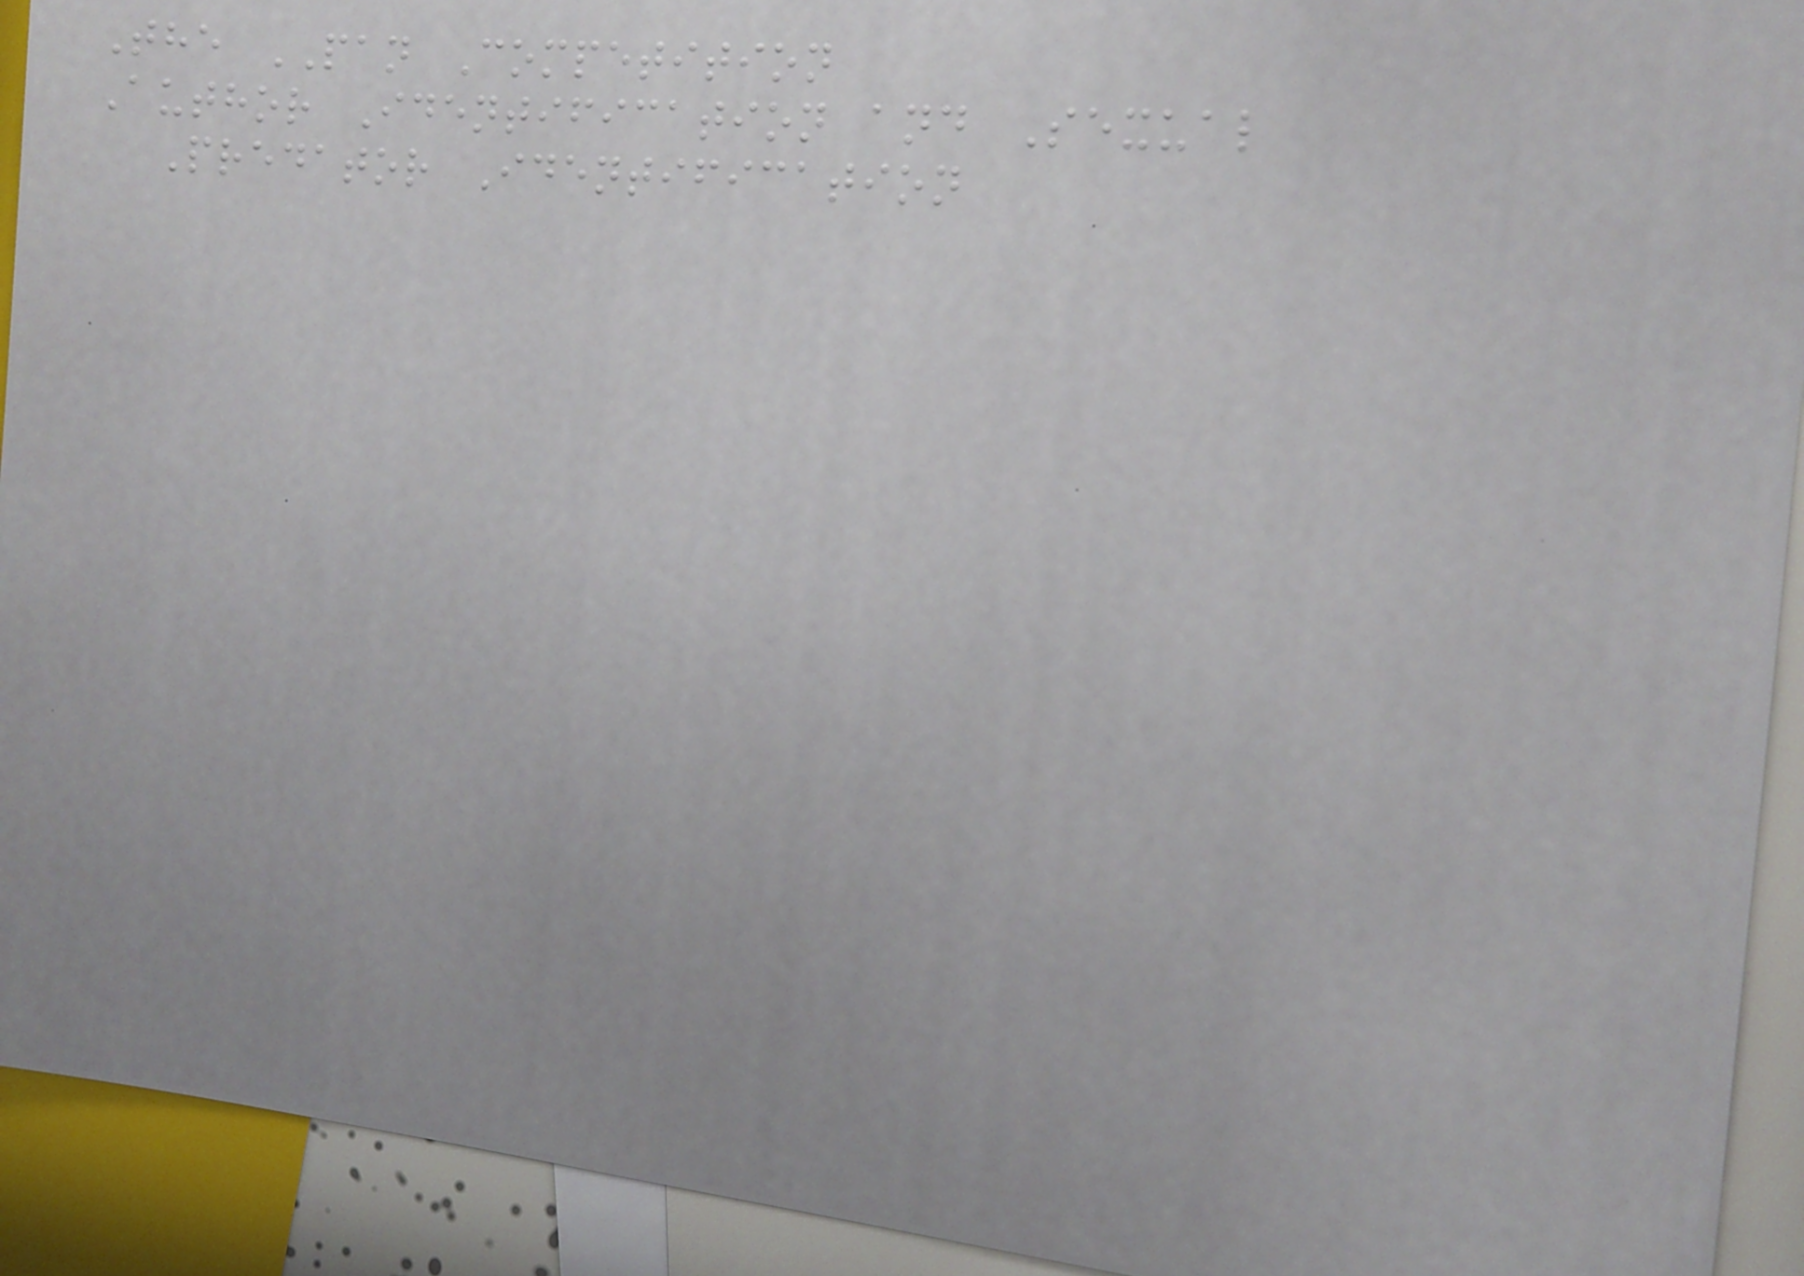The PAN Competition
Author Identification and Sexual
Predator Identification
